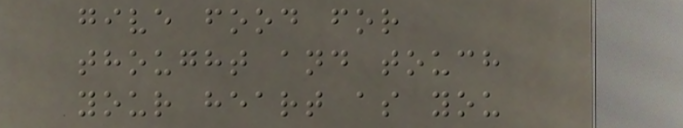give food for
thought and touch
your heart as you
